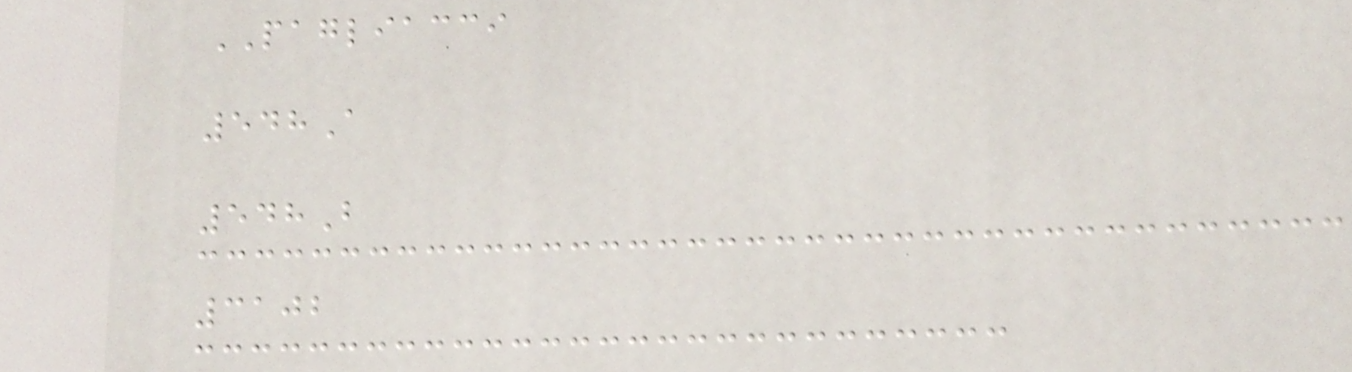PAGLIACCI
548A
548B
3102
